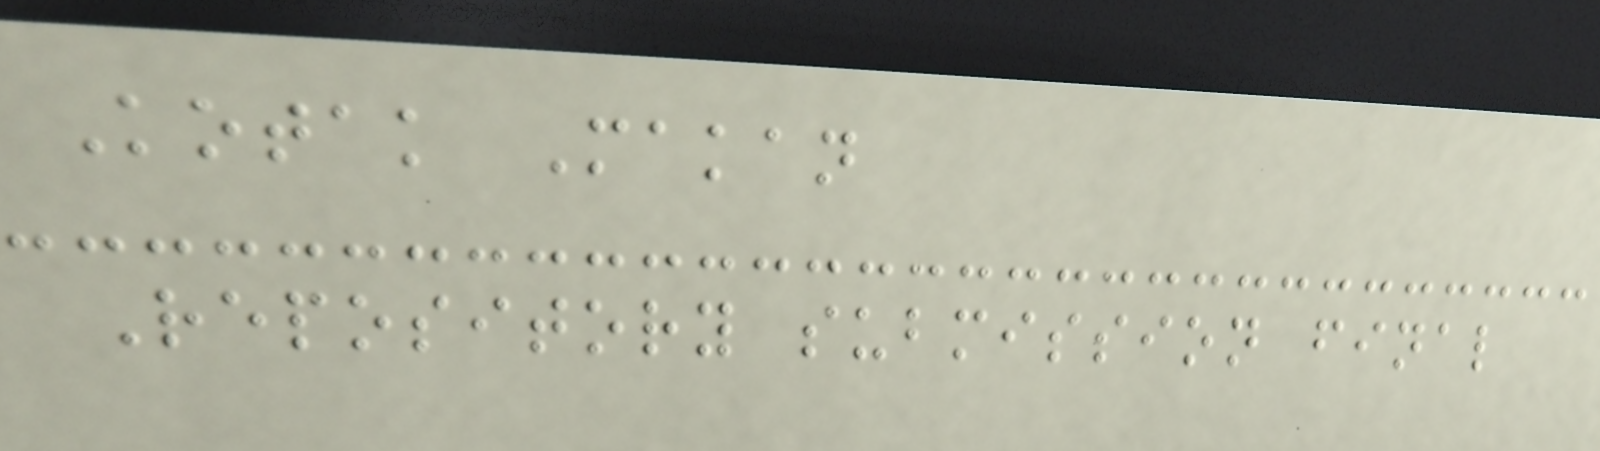Kotak Makan
Repository submission final
